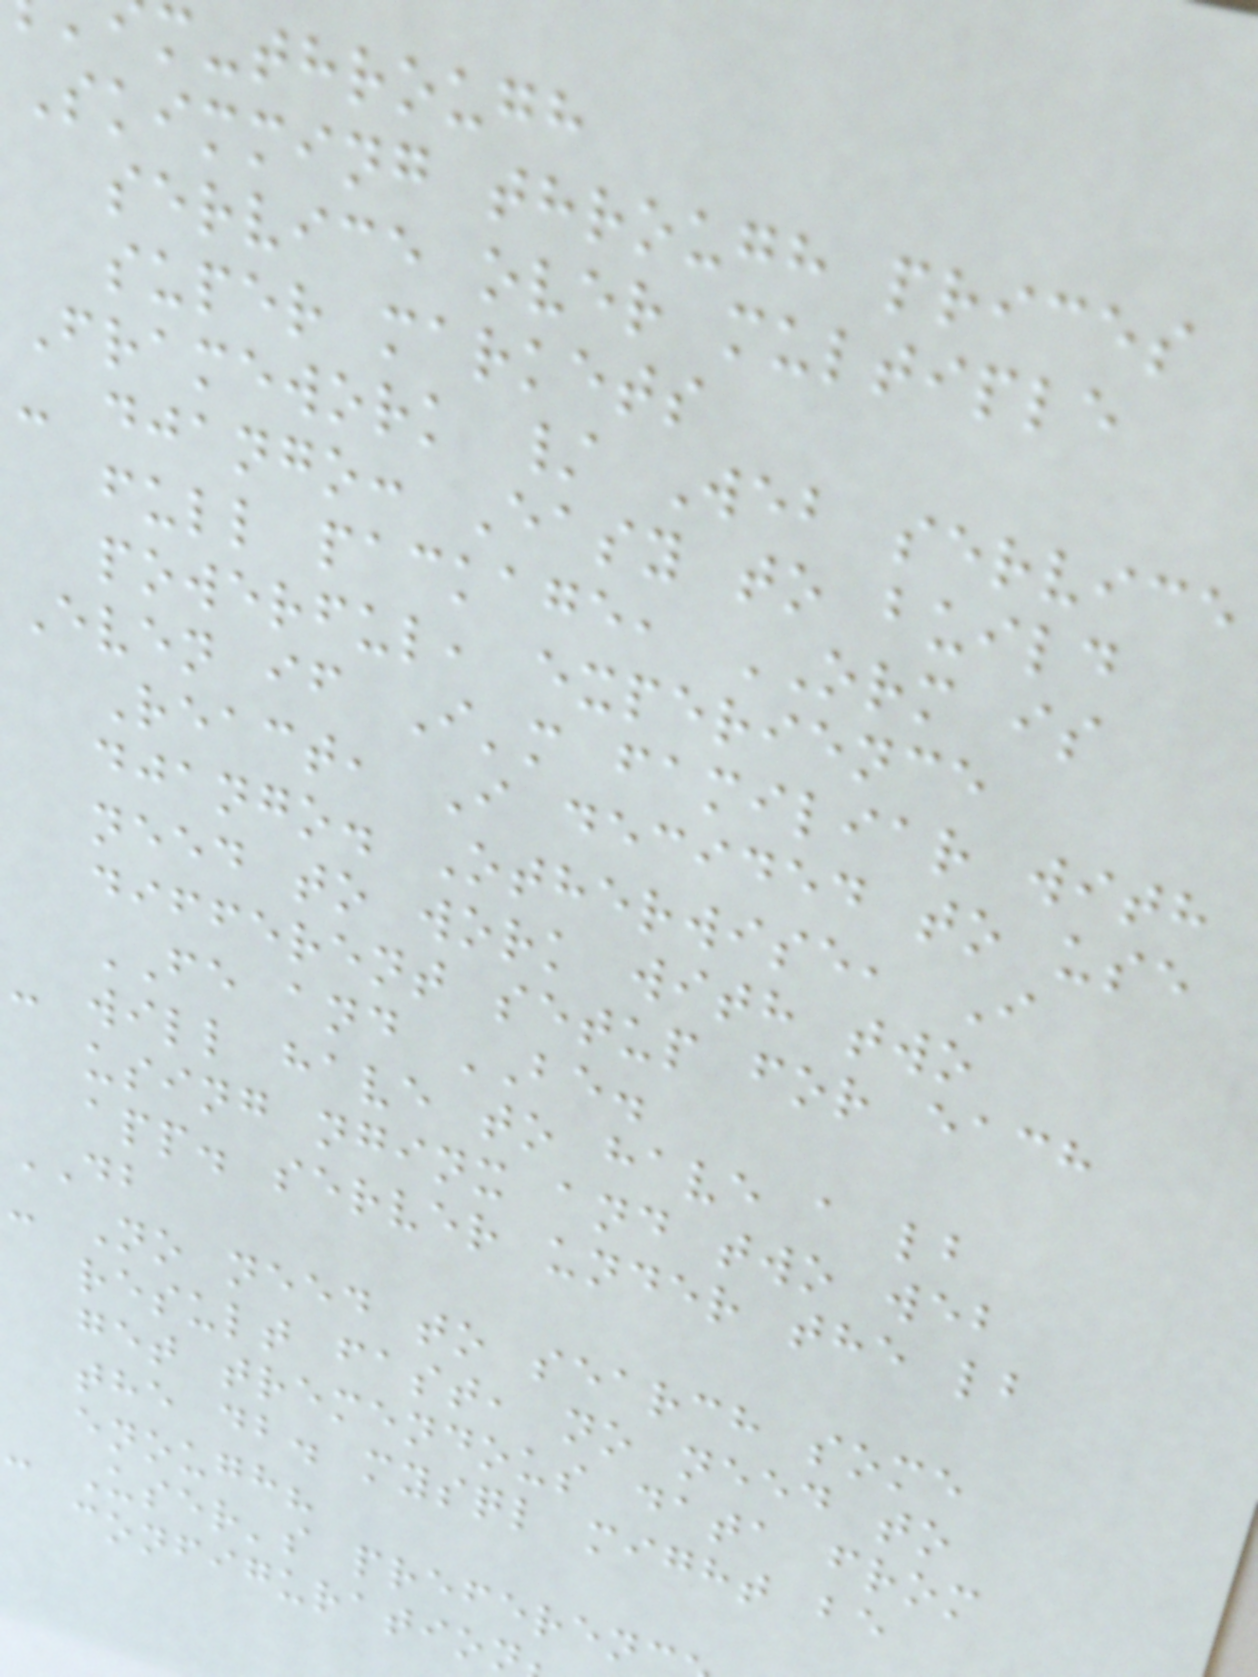m-through
Skimming through prices
service over multiple
super markets
Framework / Web service
- django: Easy to build
full package, ORM is
powerful, experience
Even if I'm familiar with
React, I decided to use
django. Otherwise, I
need to work with two
different setup for each
FE and BE.
- will have to have a lb
using nginx and two web
app. server under the lb
DB
- No need to search some
result fast, no need to
get tremendous data from
the db. mysql might be
enough?
- User's preferen
configuration
